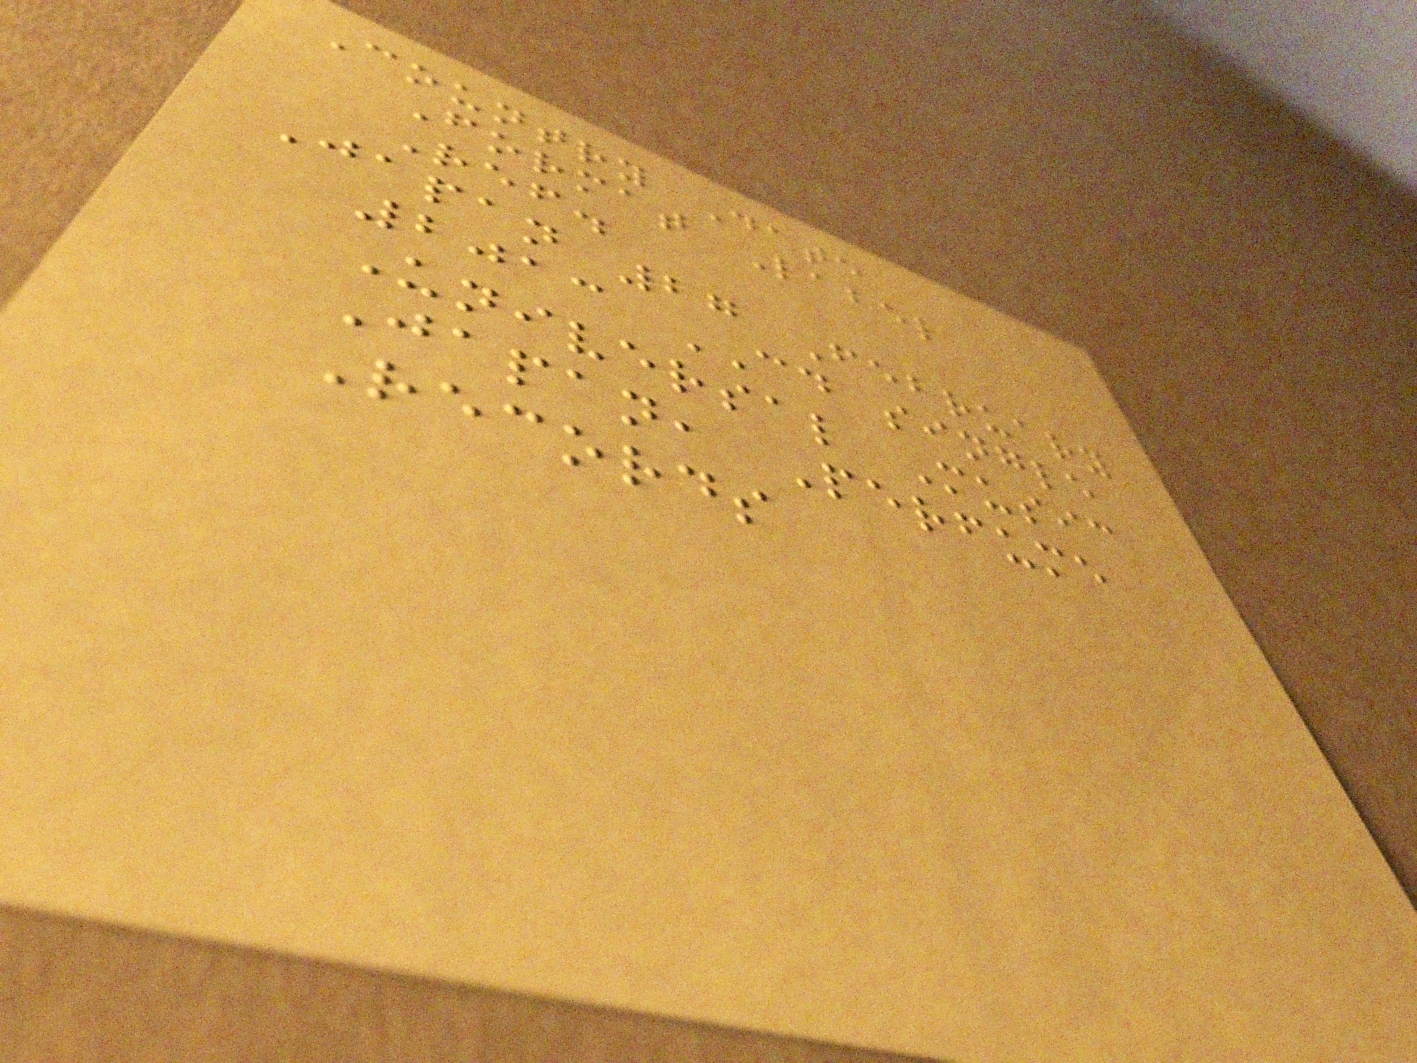Country Date
Format Label
Ref.
Japan 27 February
2013 CD single
Universal Music
Japan, Perfume
Records
